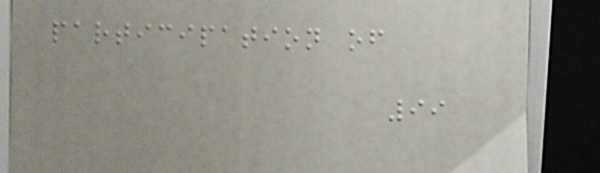participation of
99
